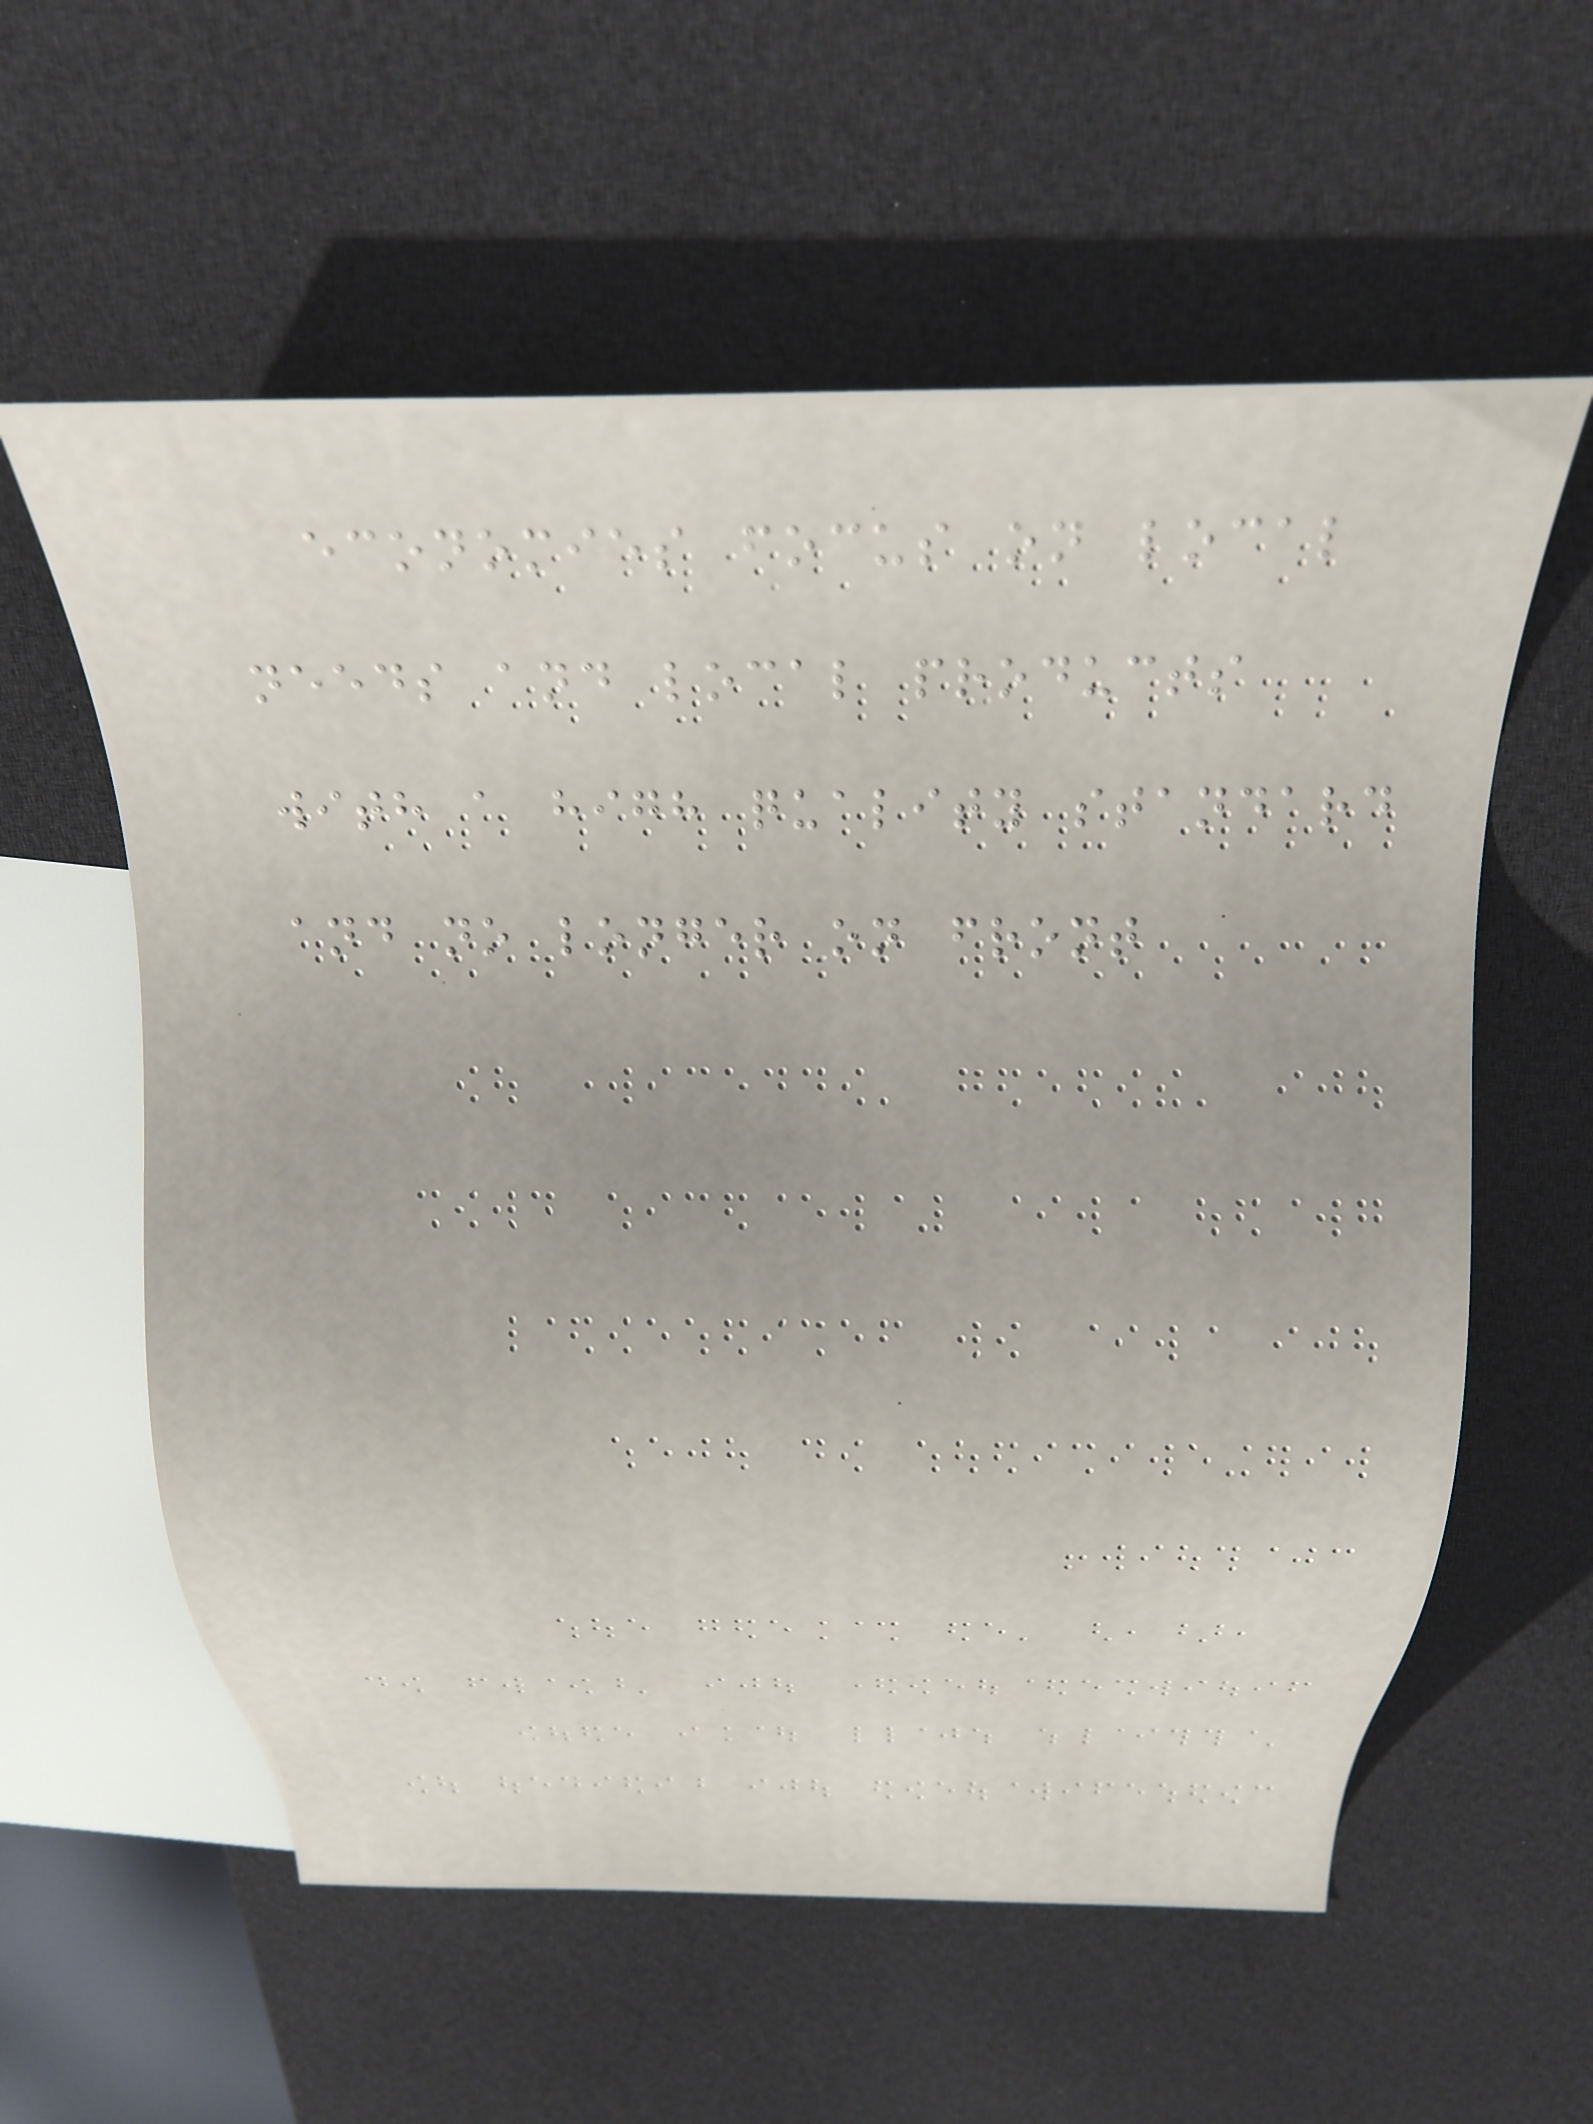economies focus on local
needs and local products
with a high quality standard
and no longer on front
